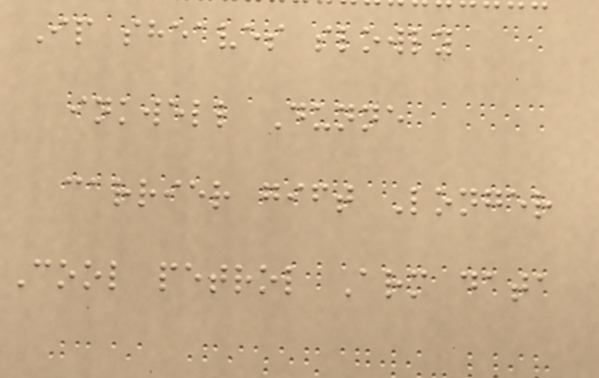Ip sheaves slowly
inkwell Dunne
carrier gift Longer
Cool petrol Arm data
